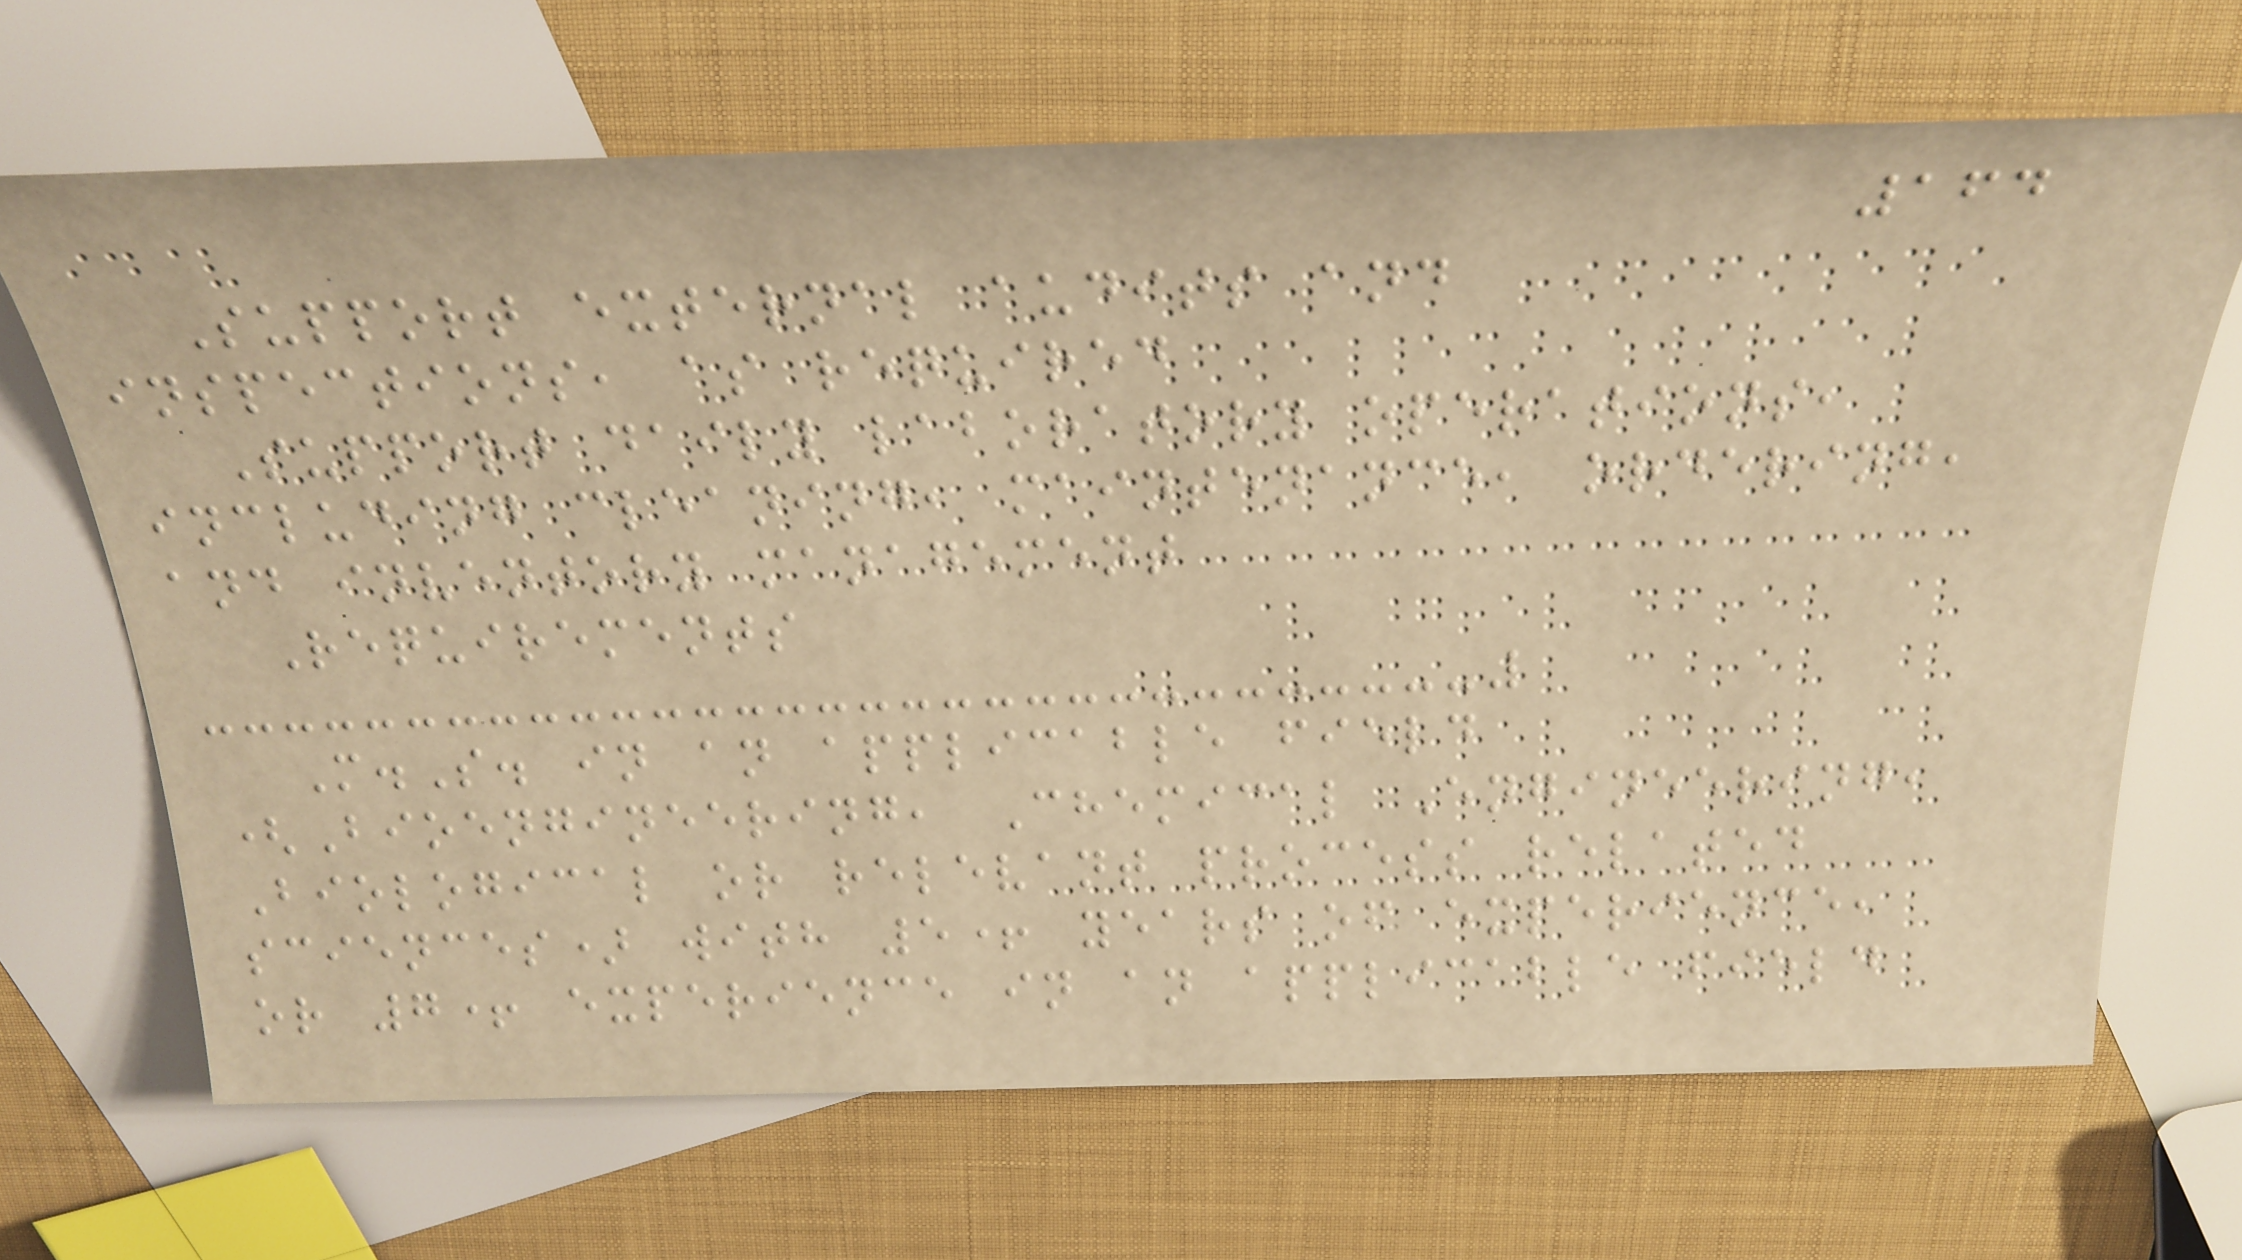164
Support external audits and
inspections, as required
Support daily laboratory operations,
including cleaning, maintenance, ordering,
and inventory management
Requirements
M.S. in an applicable field
(Bioengineering, Chemical Engineering,
Biological or relevant process related
sciences) with 5+ years of experience,
or 7+ experience in an applicable field
